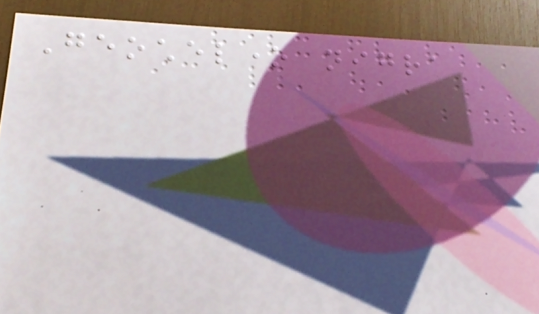Geochelone nigra
